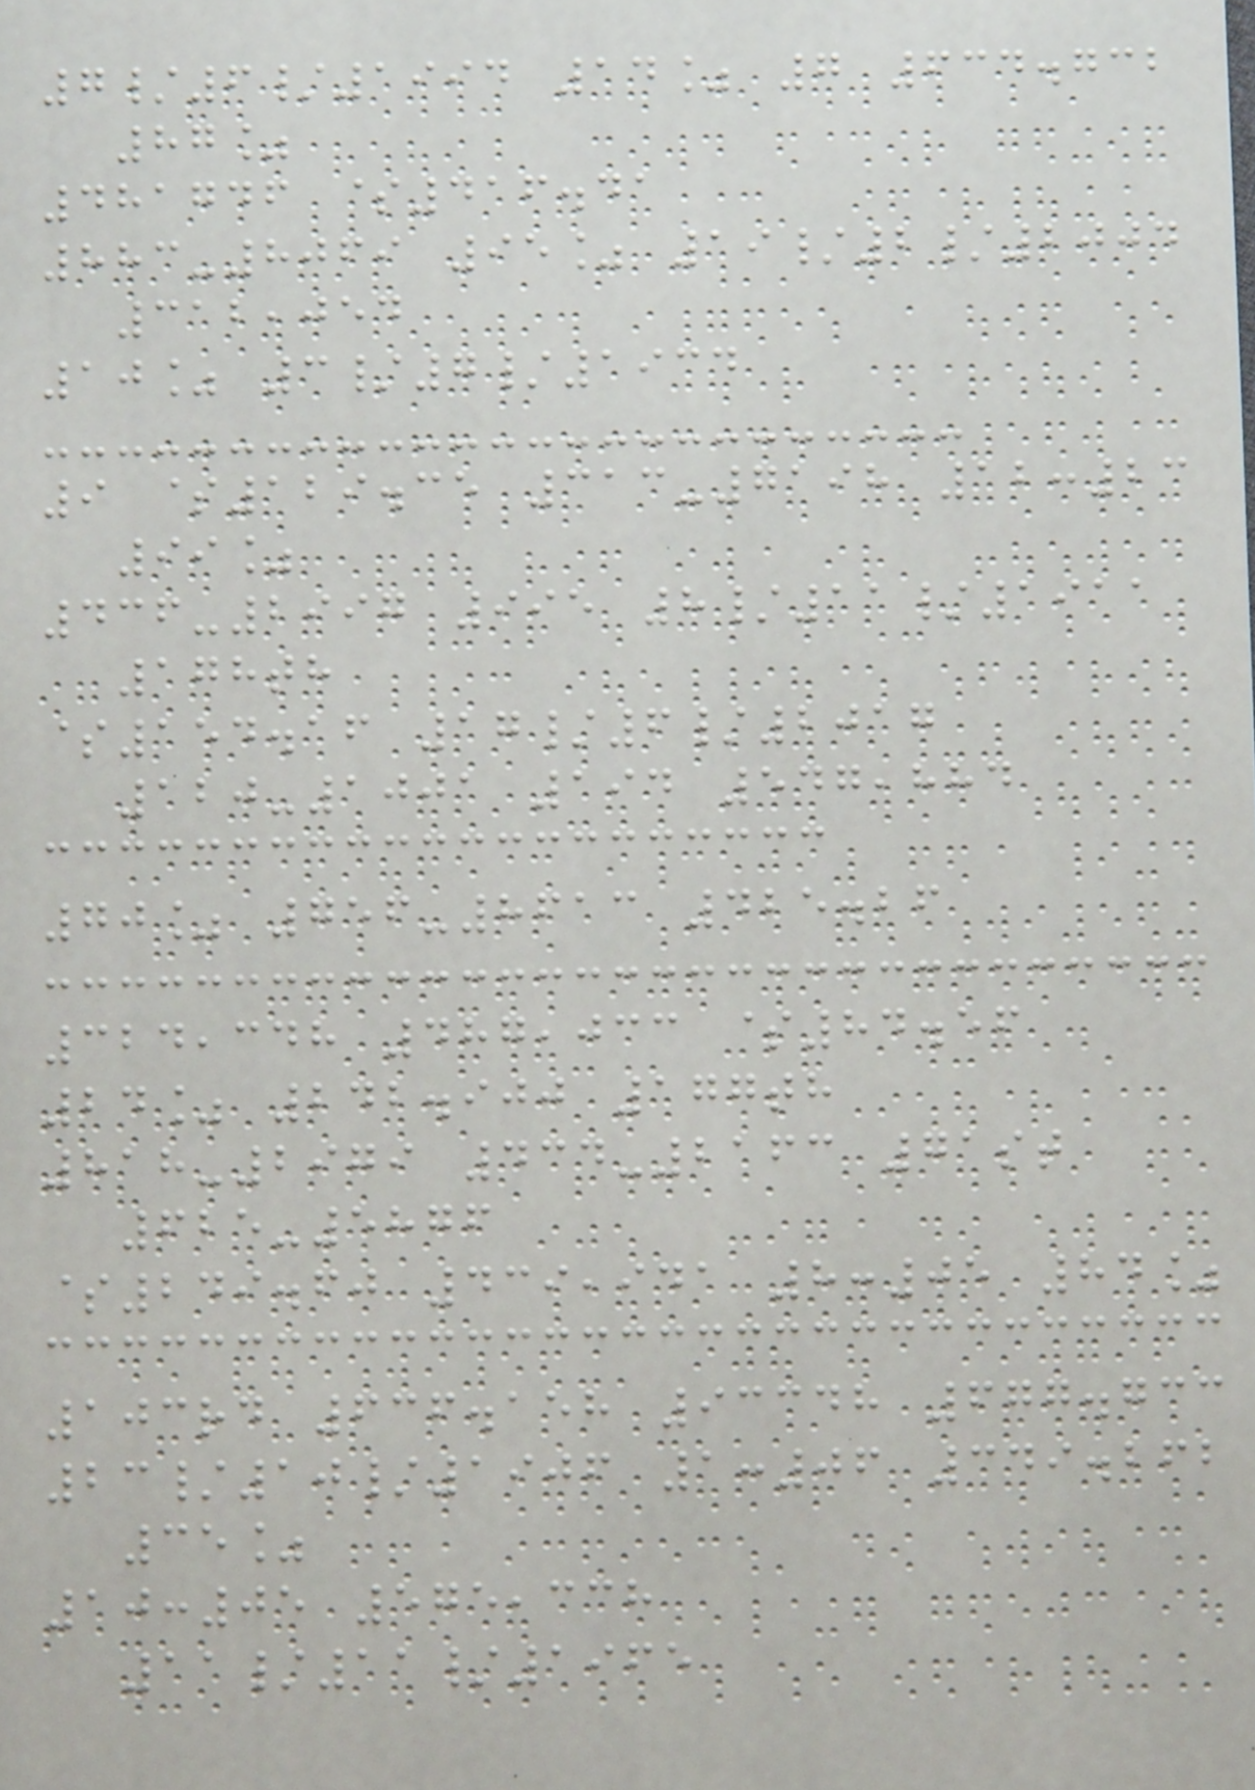7/6/1994 14% 7 634.732
87%
481746 $416.41
883-8069 95% 19/2/2004
312,054
10% 3/7/1934
9 $129.35 313-7198 12:23
99%
436-2997 995 8/11/1911
178th
$154.16 17/6/2017
120-1001 194 547,884
70% 756-8613 425.26
324,348 487,033 $84.56
24% 242.900 177th
818-2979 434-2163 71st
625-5876
$249.60 439,941 8:05 84%
103rd 636.158 93348 677.733
23/10/1906 1:06 349.262
35%
10:05 575,338
11/11/1965
